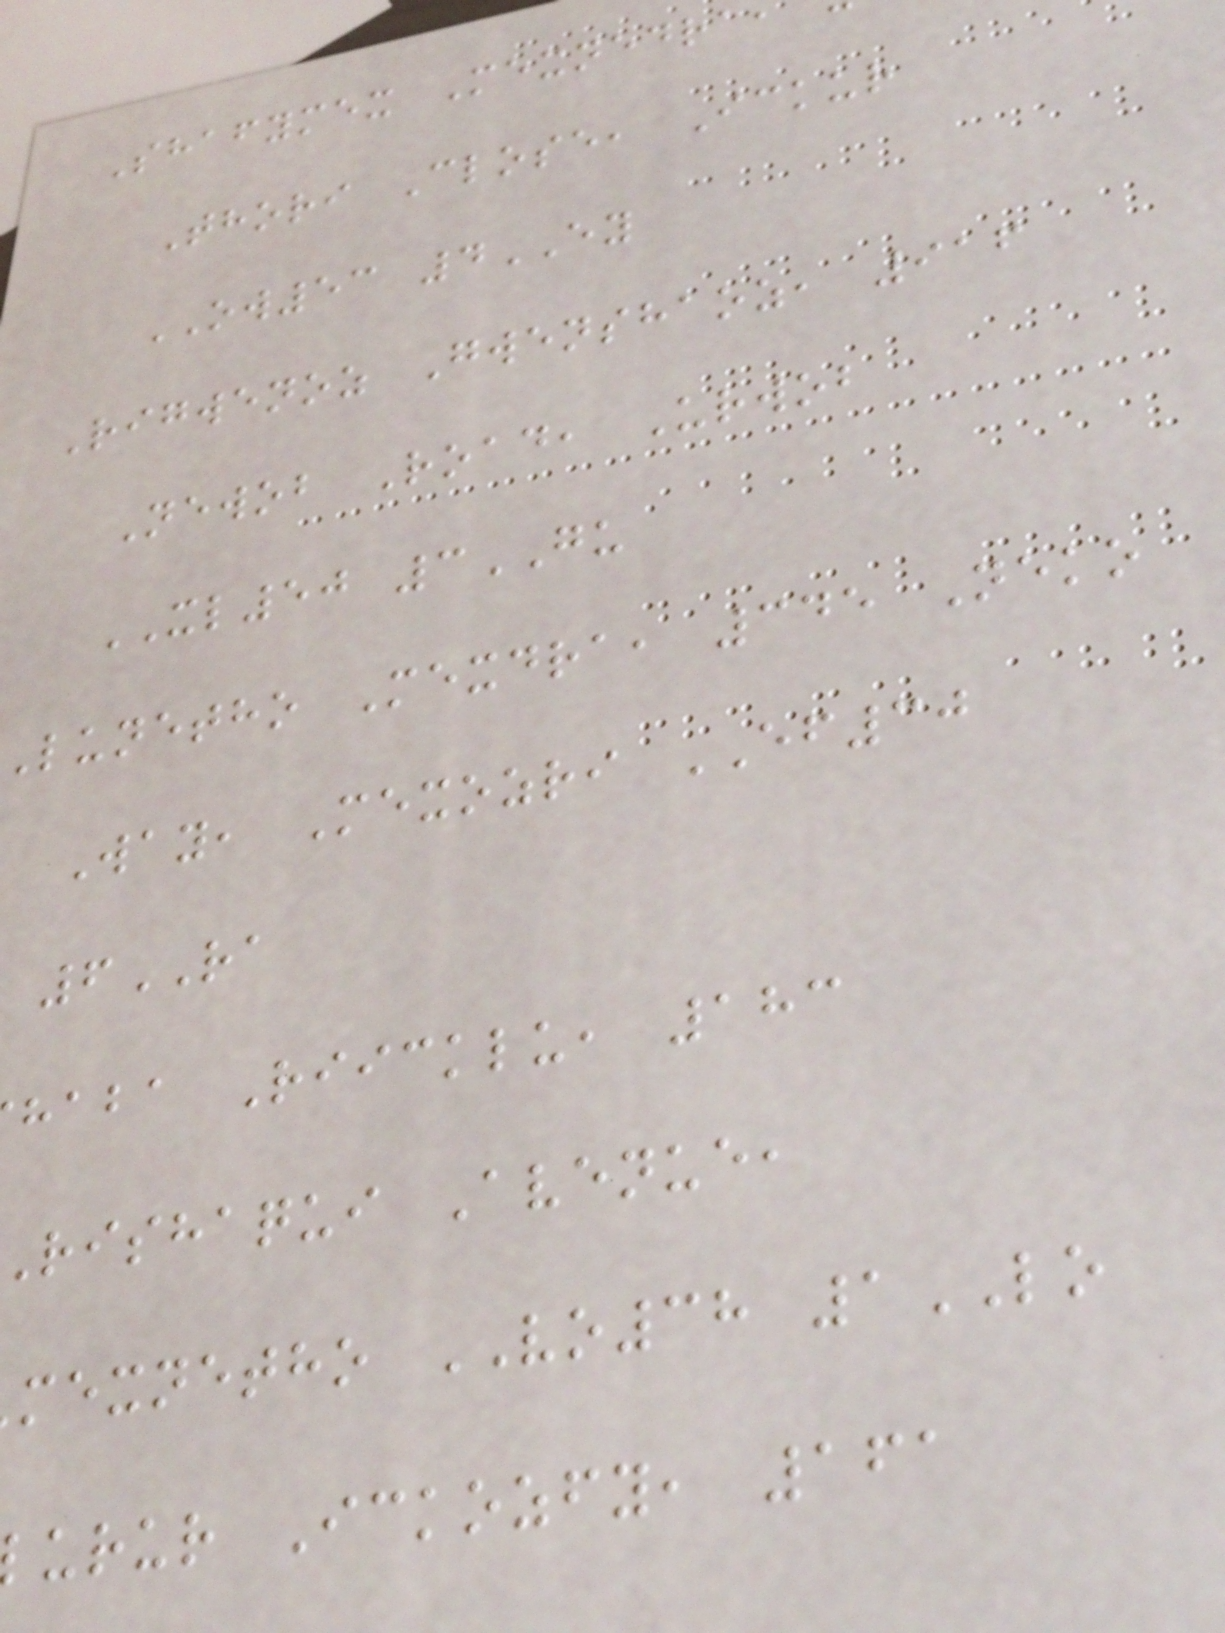Shafymex Mexnedra
Thori Close, Ickur
OW53 4EY
Rigwenoz Gwenshaoz, 916
Newob Road, Urwob
XL50 3GU
Lunetho Mexdra, 345 Neko
Way, Mexozri EF30
6RA
haba Riicklu, 183
rishaqui Avenue,
mexnetho VO38 1LO
urur Ickozfy, 161
